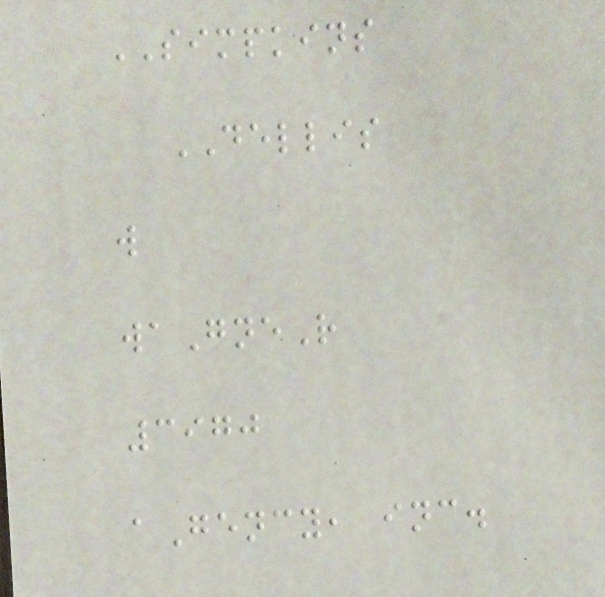SIMPKINS
DELLIS
w
waGneR
3970
aGency, inc.
